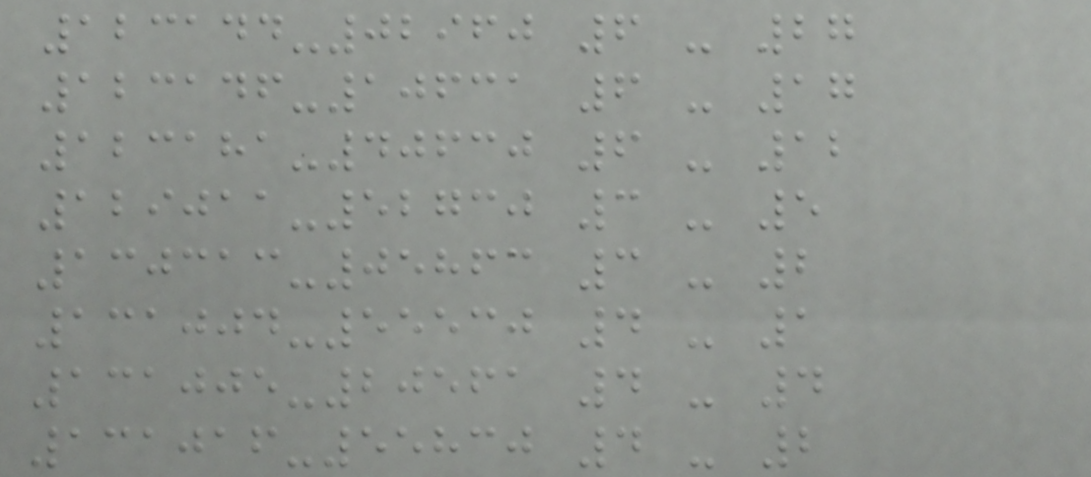123144-02960 6 - 27
123146-10631 6 - 17
123181-40630 6 - 12
129011-52730 3 - 5
130313-05863 3 - 2
131004-55530 4 - 1
131005-20561 4 - 4
131016-55830 4 - 2
